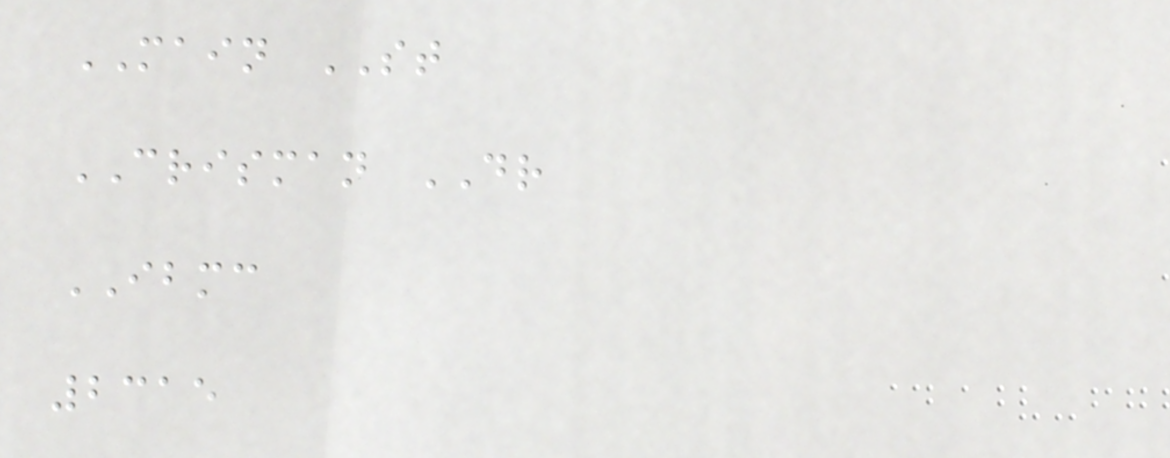MAIN ST
CRISMAN DR
IBMC
2315
